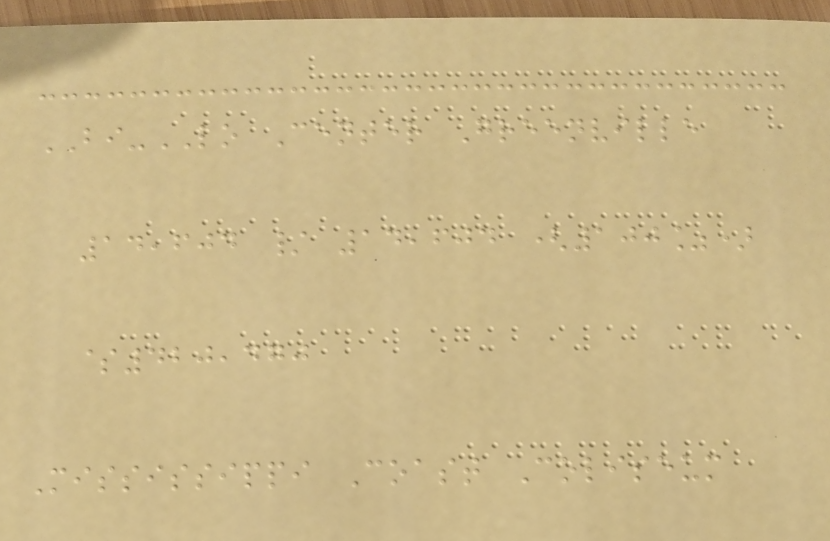BI-LO Center Greenville
14,604 / 14,604 (100%)
$420,470
Mississippi Coast Coliseum
